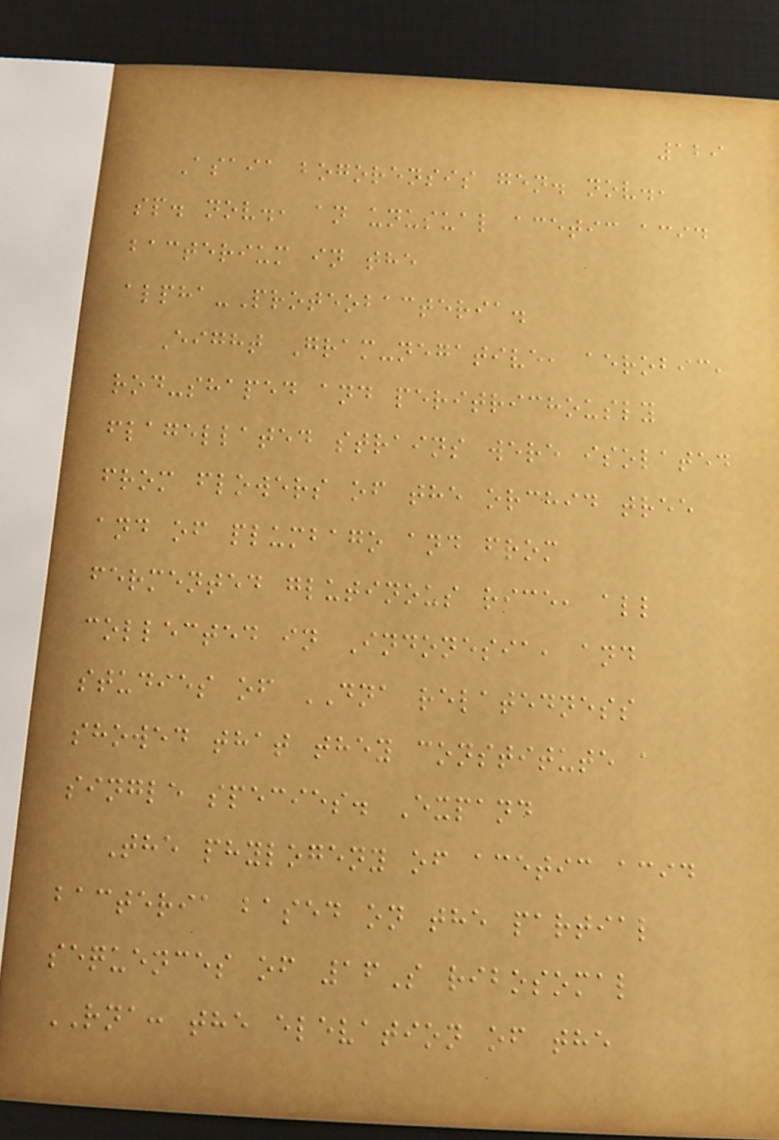129
Asaia bogorensis gen. nov.,
sp. nov., an unusual acetic acid
bacterium in the
alpha-Proteobacteria.
Eight Gram-negative, aerobic,
rod-shaped and peritrichously
flagellated strains were isolated
from flowers of the orchid tree
and of plumbago and from
fermented glutinous rice, all
collected in Indonesia, and
studies of DNA relatedness
showed that they constitute a
single species. Expand
The phylogeny of acetic acid
bacteria based on the partial
sequences of 16S ribosomal
RNA: the elevation of the
